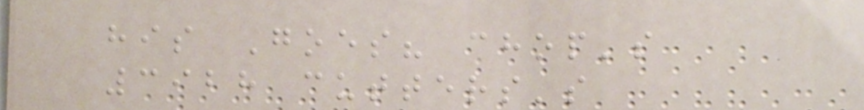his Goes? chop's
3928 cutters's
